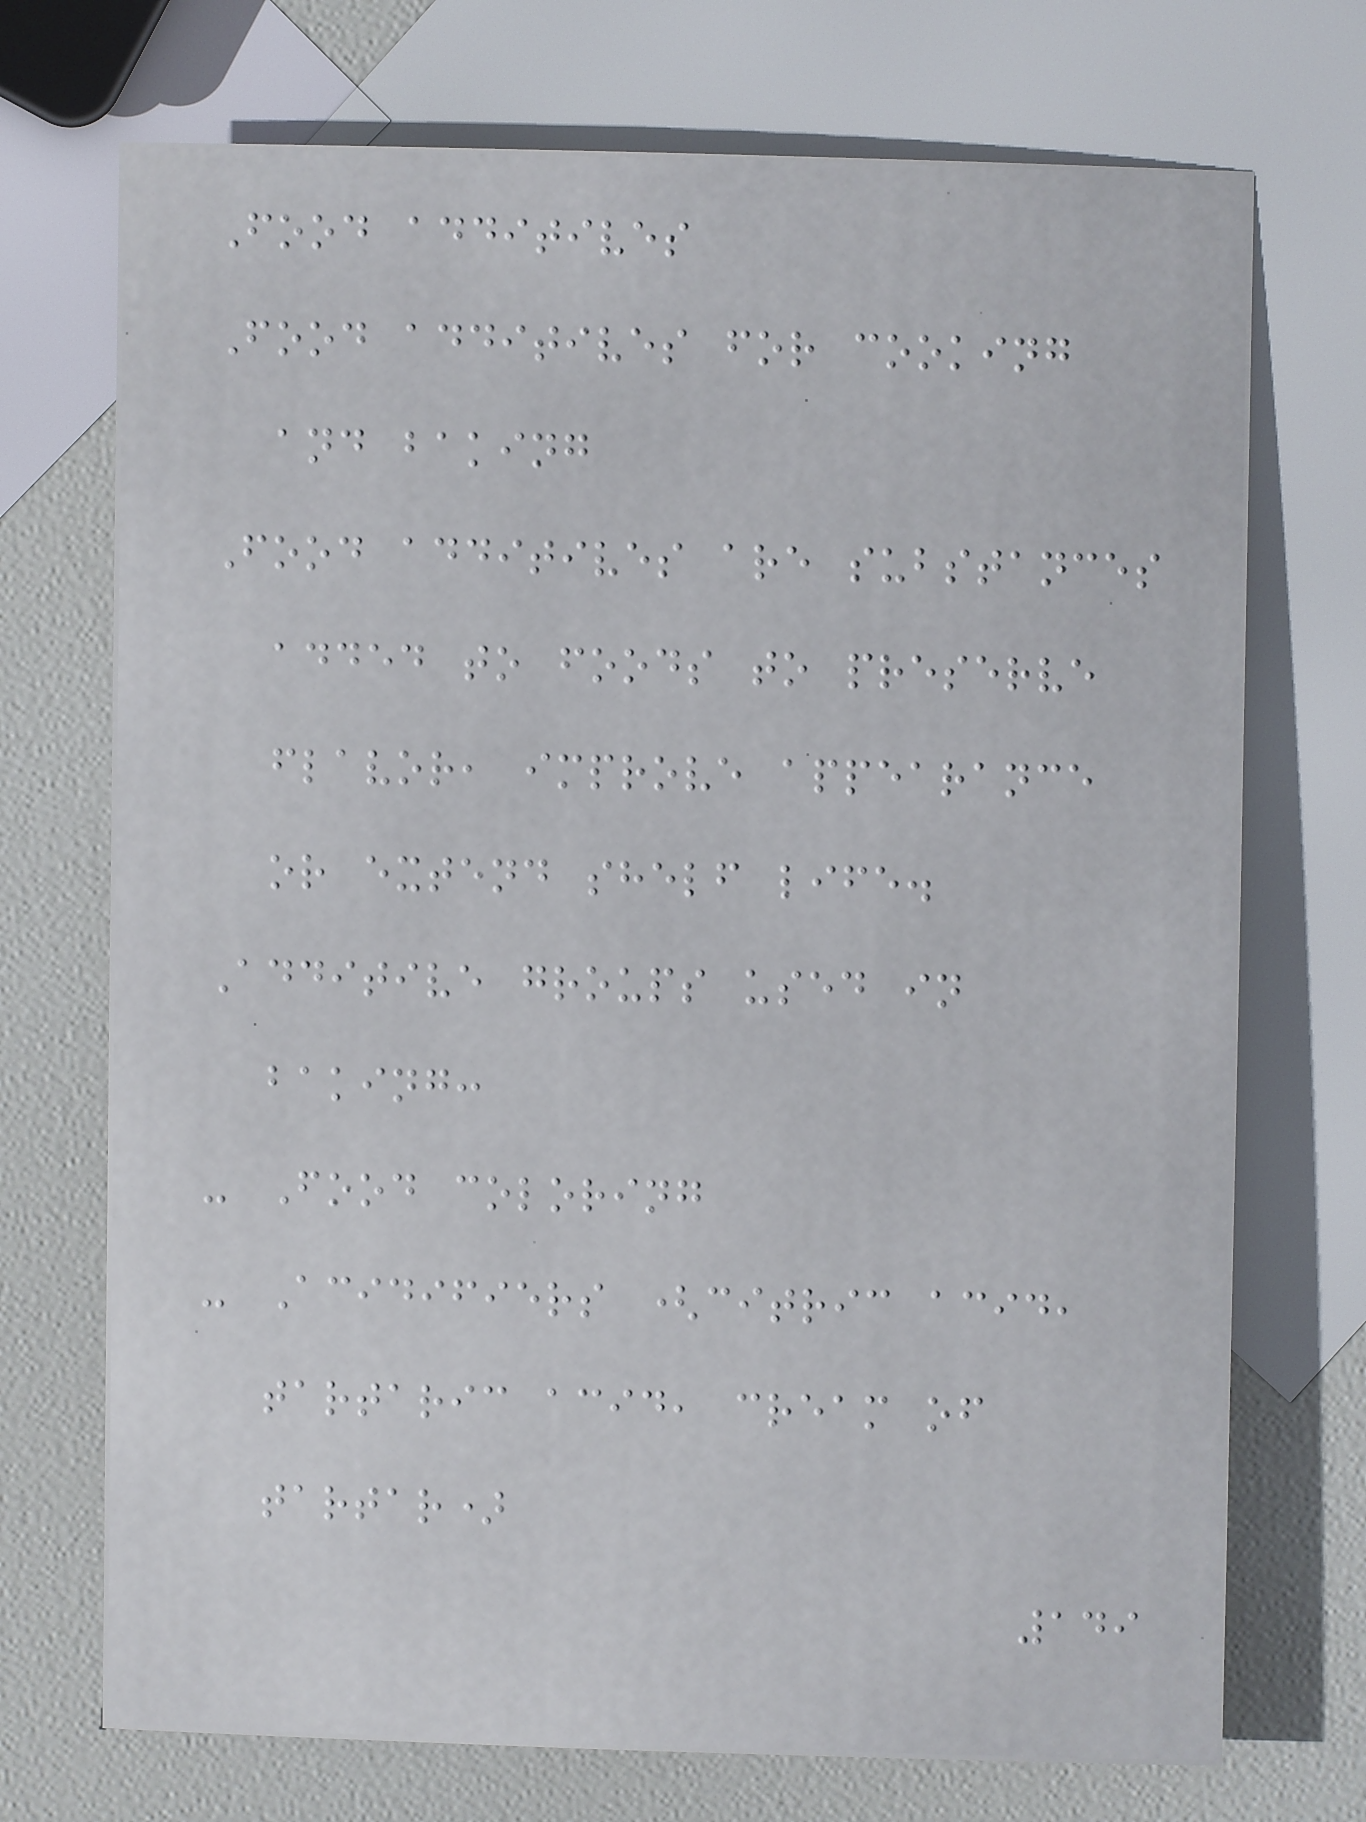Food additives
Food additives for cooking
and baking
Food additives are substances
added to foods to preserve
flavor, improve appearance
or extend shelf life.
Additive groups used in
baking:
- Food coloring
- Acidifiers (citric acid,
tartaric acid, cream of
tartar)
149
